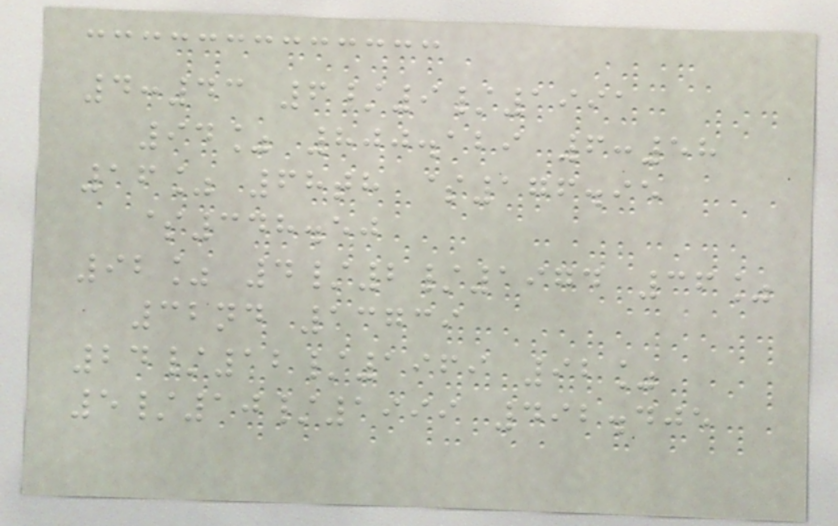4:43 6/9/1991
94% 800.129 6:58
16% 68th $176.95
$348.50
92% 4/2/1974 36%
32nd 13739
24/12/1969 92%
5/10/1999 492.405
